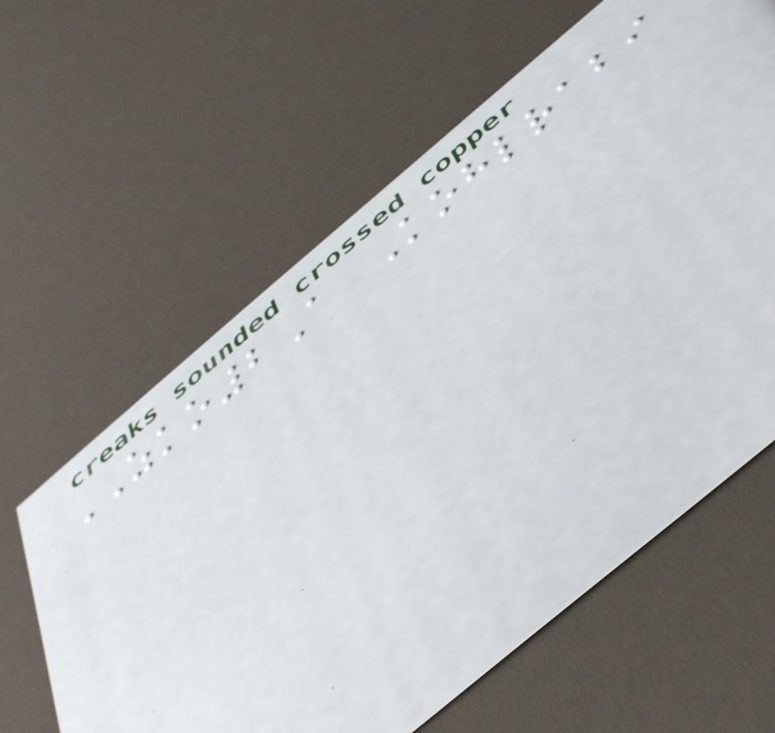ZKO2A Kohlrabi
